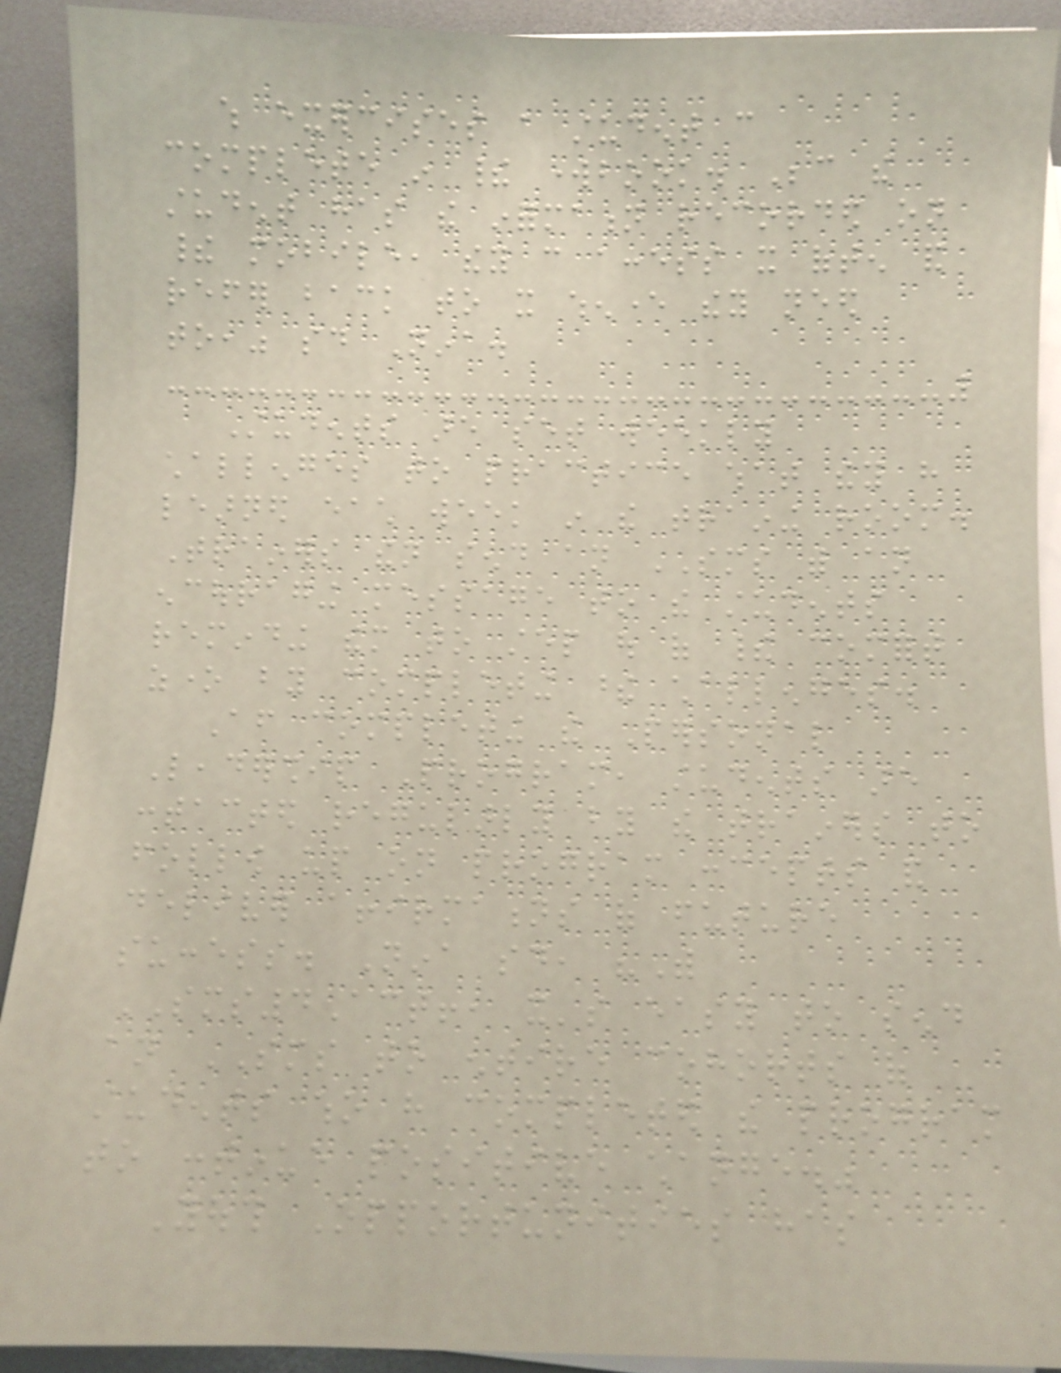which exercises a student can
complete in their workbook. Because the
student has the information recorded on
their mobile, they can access it often and
refer back to it whenever they need
to," said Nina.
Students are set weekly
challenges to practice what they have
learned each week in the training room.
Trainers then send an SMS with an
encouraging message to the students
reminding them to step out of their comfort
zone by completing these challenges.
After completing the Personal
Leadership Program, students are
contacted regularly by the trainers to
follow up on program concepts and
deliver affirmations of future
success. Nina said, "With
SMS4Act!, it's easy to send
an SMS to entire cohorts of
students who have completed the program
to continue positive change."
Youth Opportunities has
